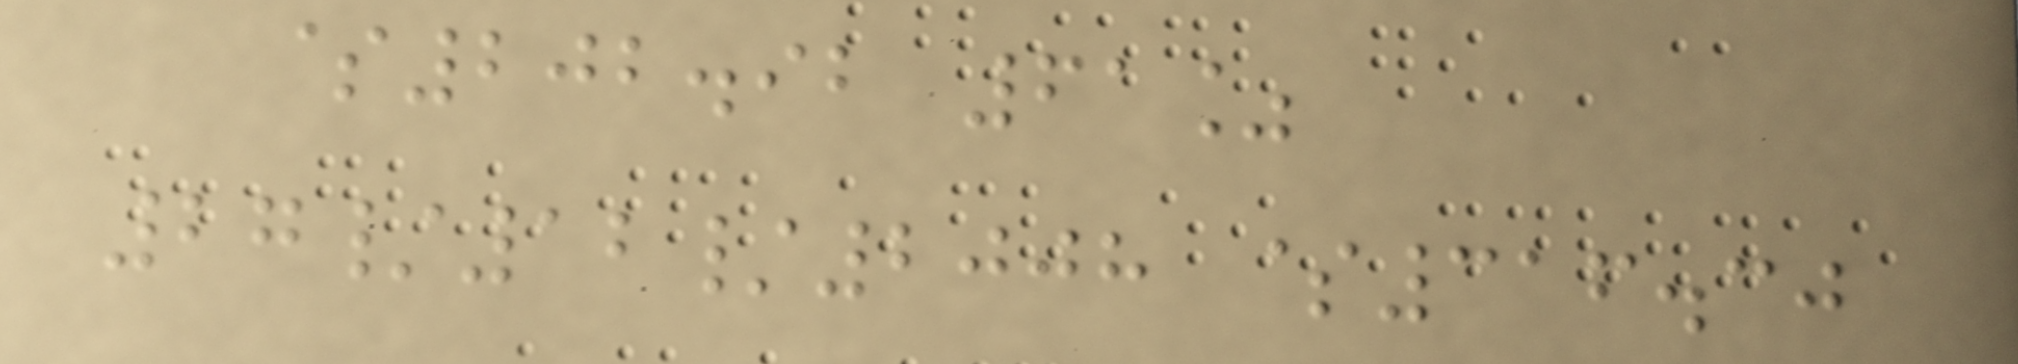$202.92 61%
27/12/2008 $316.30
